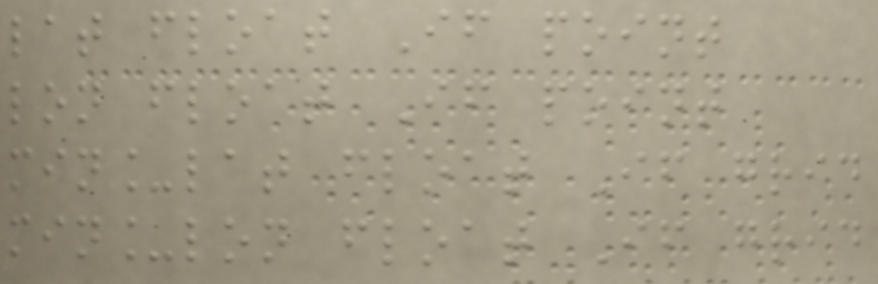lat float If point
lon float If point
min_lat float If grid
min_lon float If grid
